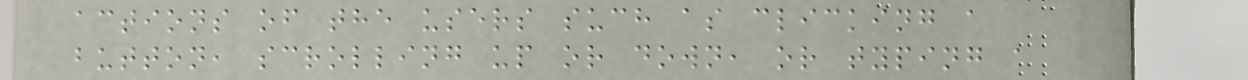actions of the users such as clicking a
button, scrolling up or down, or typing a
